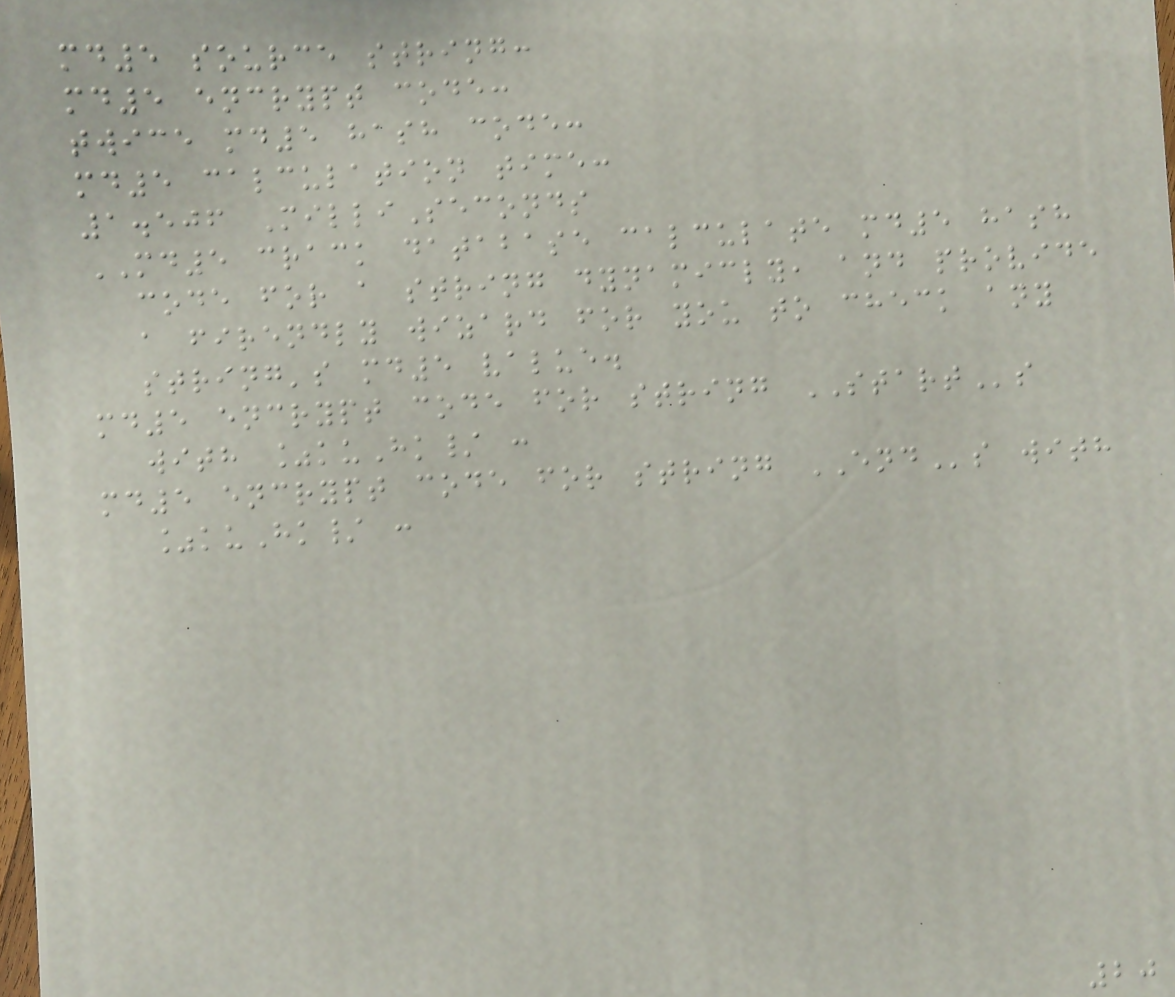md5 source string:
md5 encrypt code:
twice md5 hash code:
md5 calculation time:
1.506 MilliSeconds
MD5 crack database calculate md5 hash
code for a string dynamicly, and provide
a firendly wizard for you to check any
string's md5 value.
md5 encrypt code for string STARTs
with %kuHk/ :
md5 encrypt code for string ENDs with
%kuHk/ :
20
